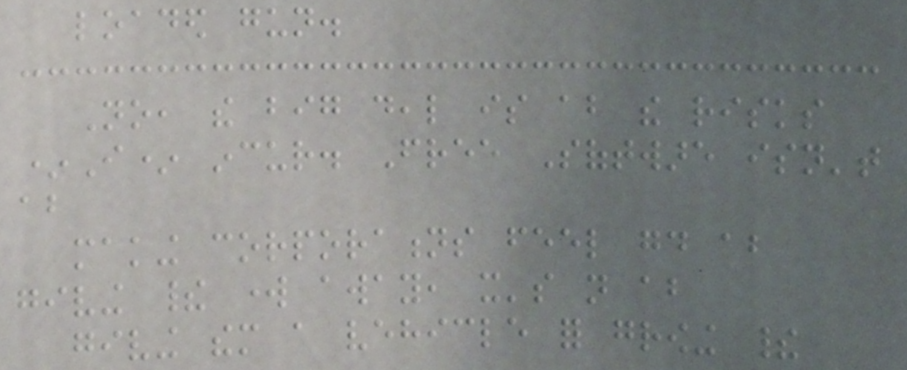loaded gun.
No, the big deal is about the risks
*I* incur. Free Software isn't
about
making corporations feel good about
giving their work away, it's not about
giving them a vehicle for growing their
